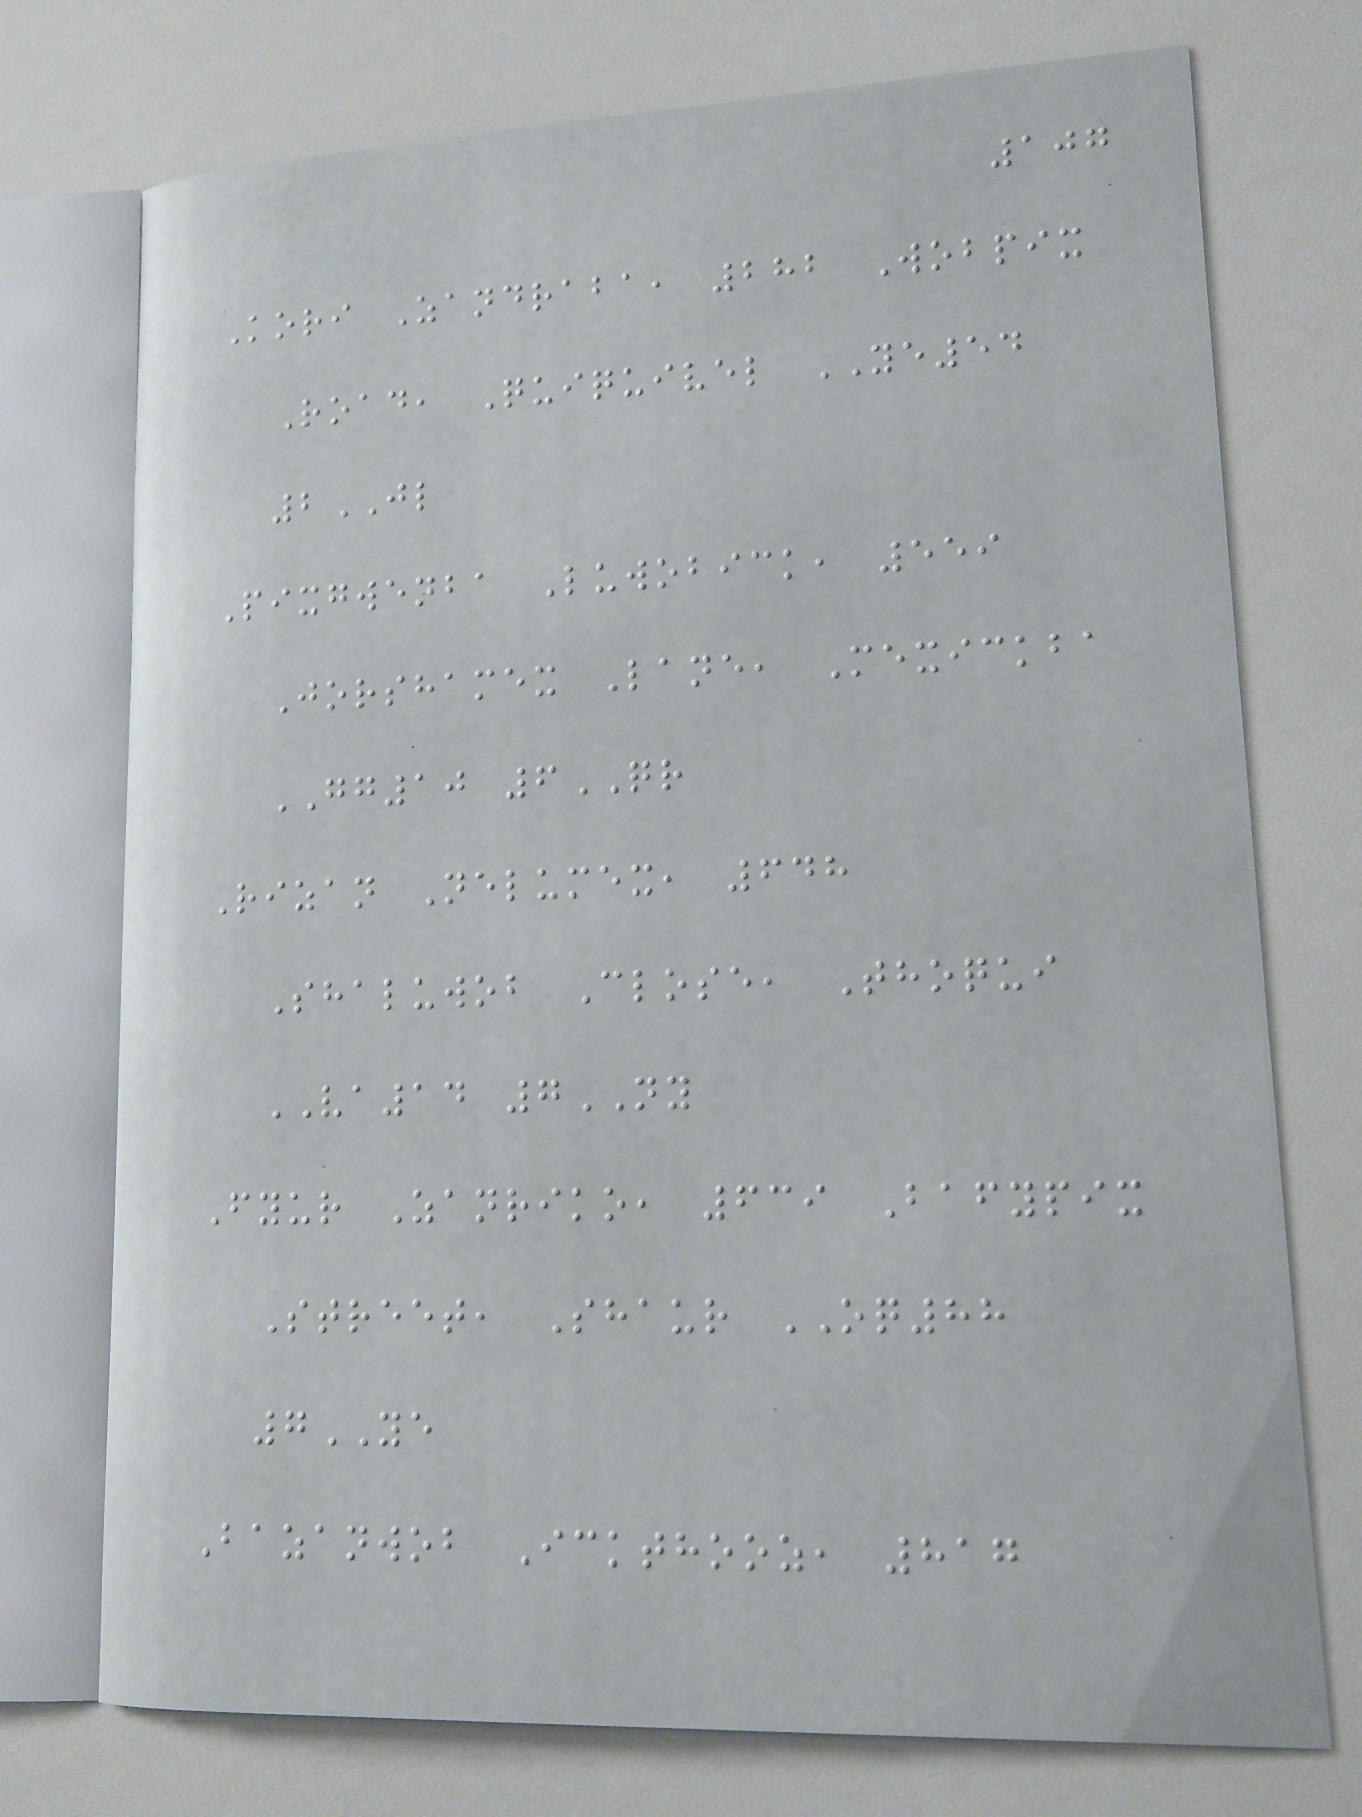107
Kori Zandraba, 282 Wobpix
Road, Quiquivel YE54
2JL
Pixgwenba Luwobick, 559
Jorshamex Lane, Mexickba
GG10 6QR
Rizan Nelumex, 648
Shaluwob Close, Thoqui
VA14 7NY
Fyur Zanriko, 639 Bafypix
Street, Shaur OQ88
7YE
Bazanwob Ickthooz, 817
